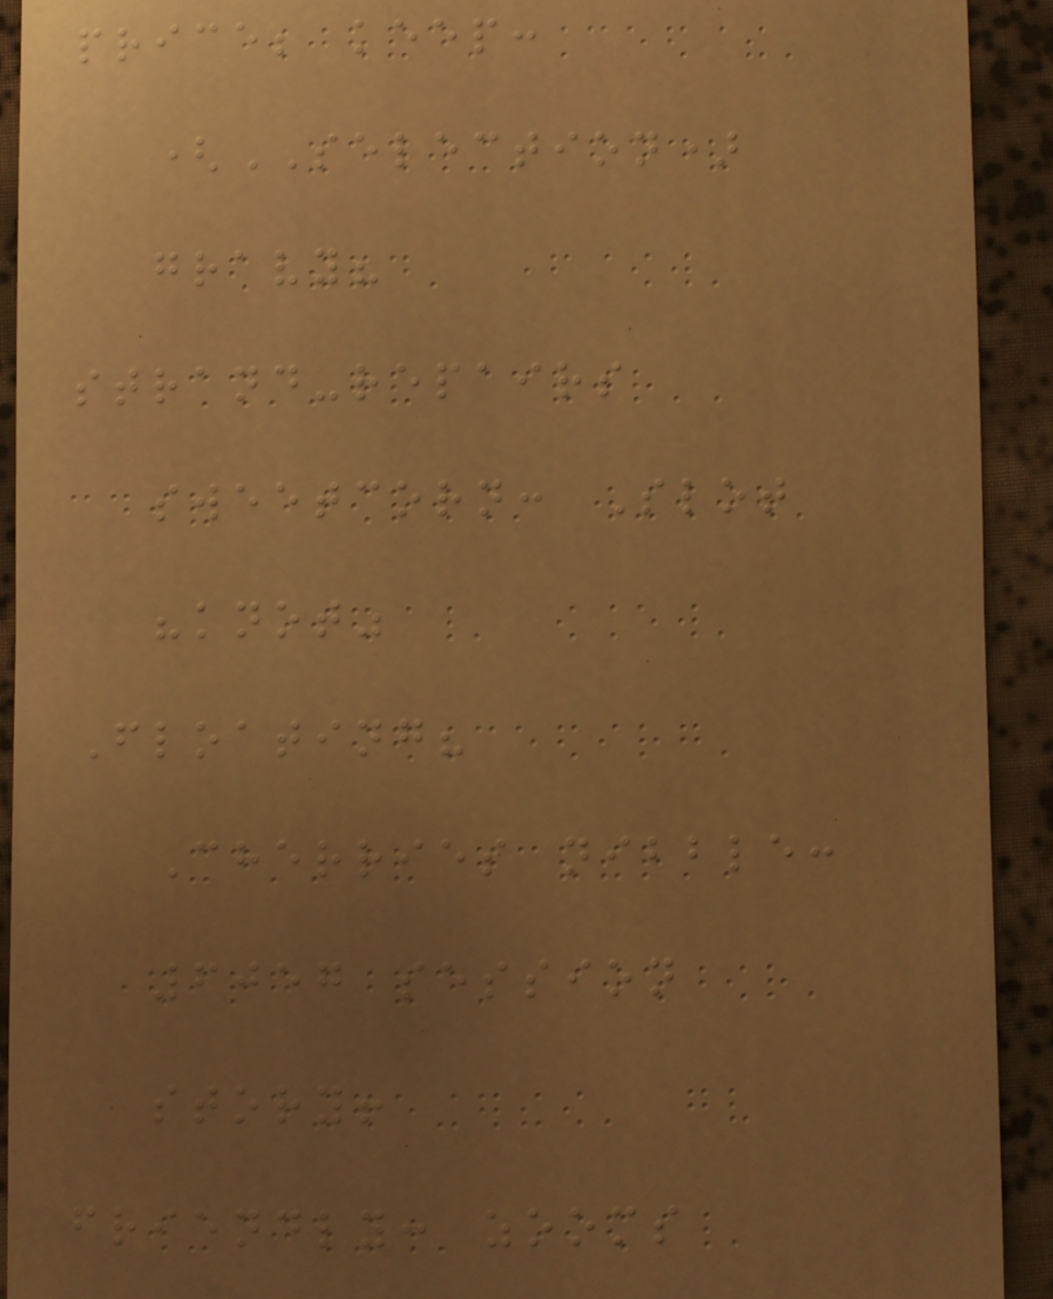price; keep:
(SELECTION)
gravy?
strand-repairs
sweetcorn: Slot
"knot"
Floating?
Cherries nibble:
6057 session
story!
friendly: zooms
